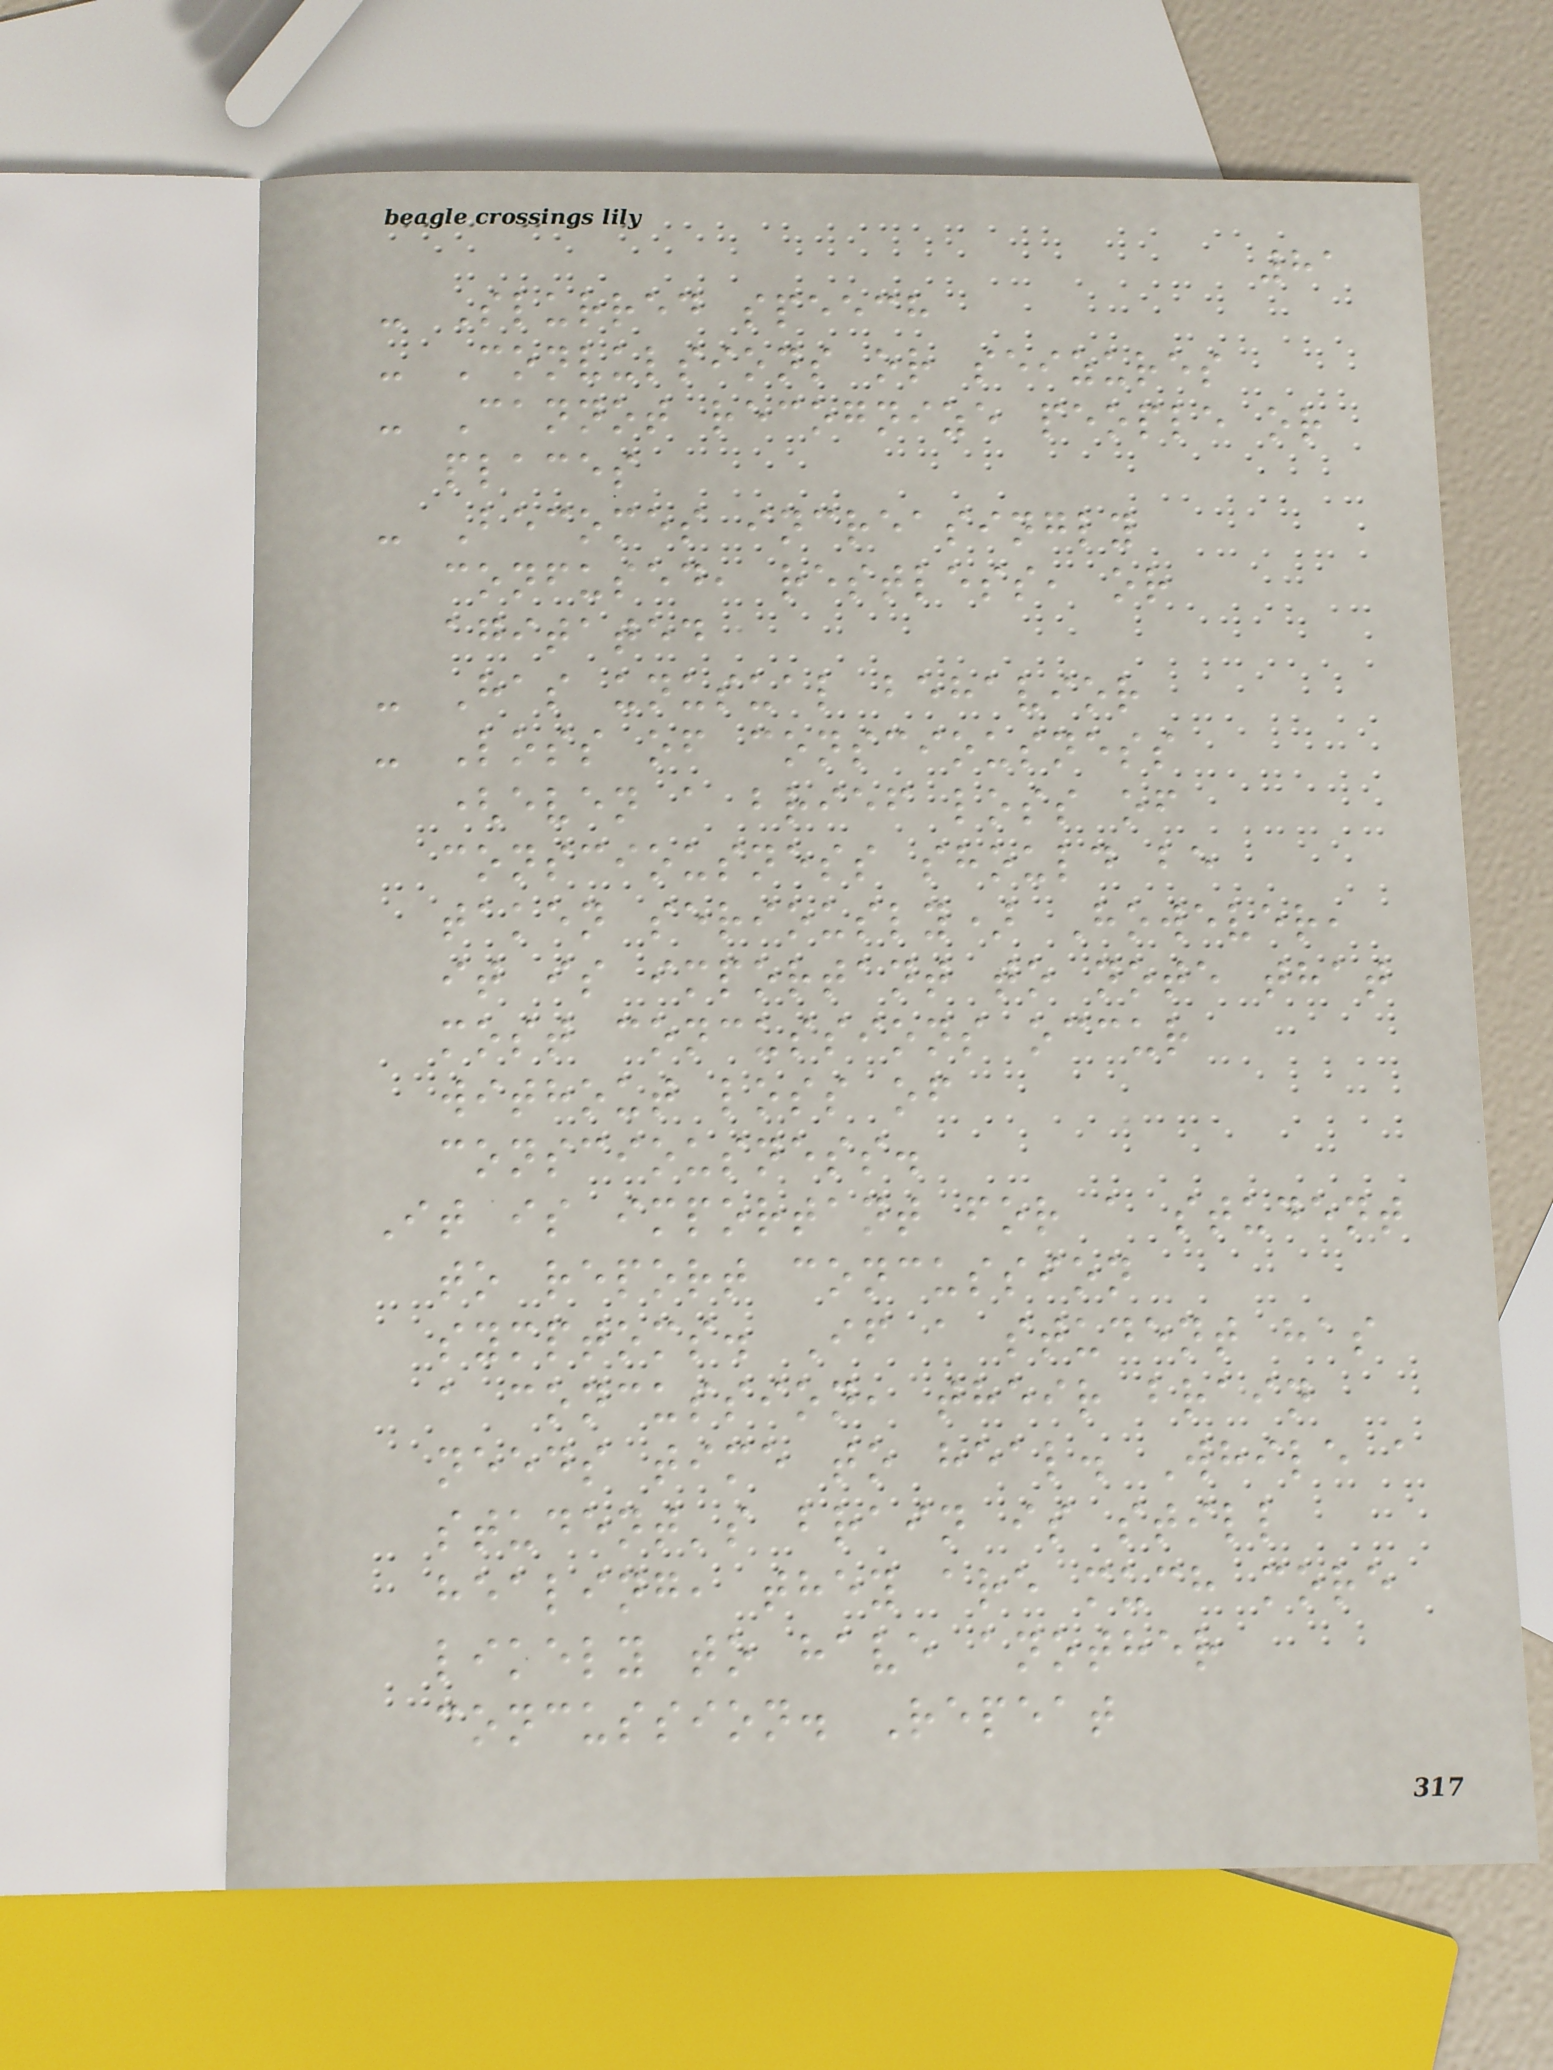81
- Slurred speech
- Convulsions or seizures
- Cannot recognize people or
places
- Becomes increasingly
confused, restless, or
agitated
- Has unusual behavior
- Loss of consciousness
(even a brief loss of
consciousness should be
taken seriously) However,
it is important to note that
most concussions occur
without loss of
consciousness.
It is important for a student
to report concussion
symptoms. If a student has
a concussion, their brain
needs time to heal. While a
student's brain is still
healing, they are much more
likely to have another
concussion. Repeat
